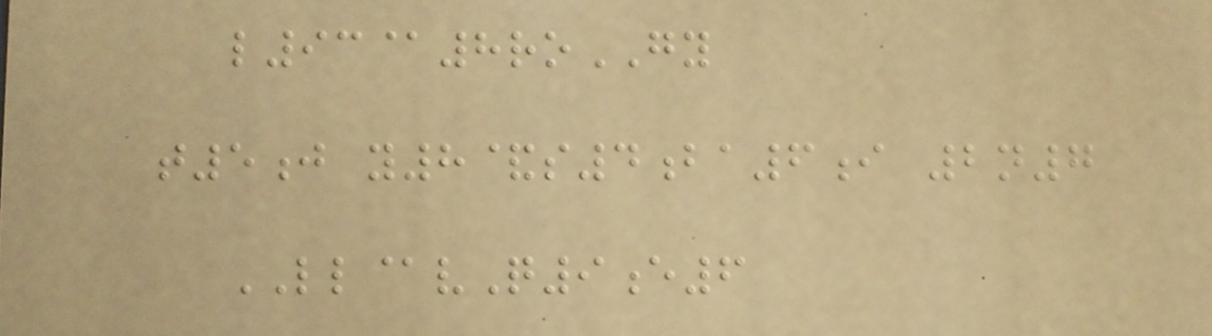l93@8roGY
t5j y8&s4ba6i 2n7
LL@vQ9e6
